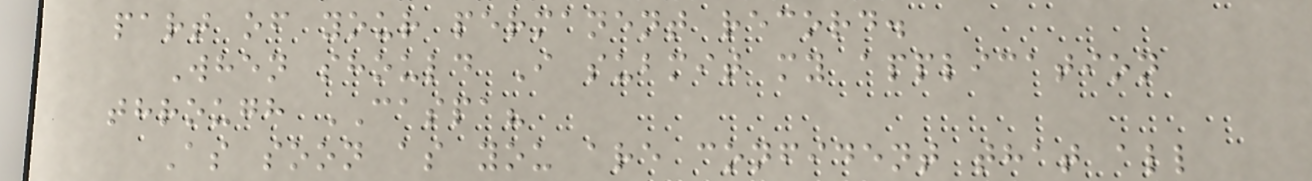part of your permanent record.
When should I submit my application
through CASPA?
As soon as you are confident that all
